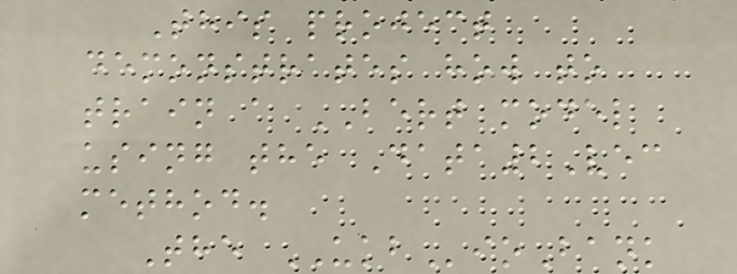This project
demonstrates how to
train a BERT model
using the Data2Vec
method.
The UKBioBank
